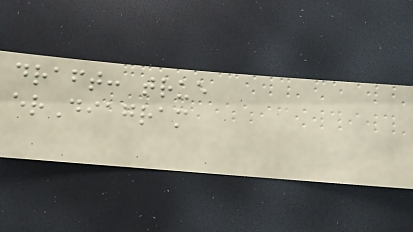draft: true
erDiagram
